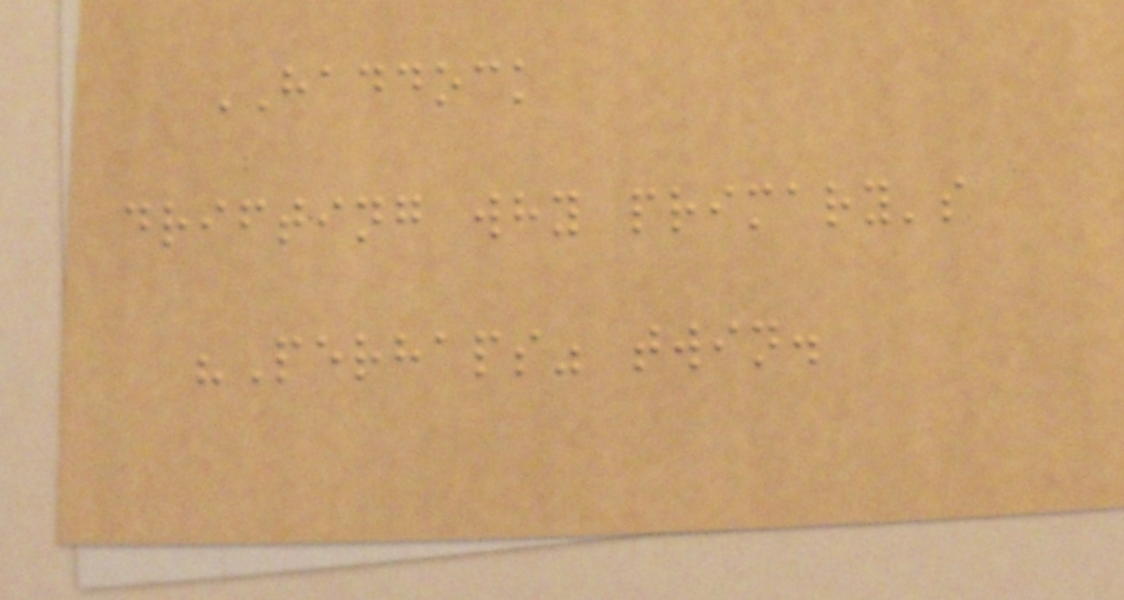HADDOCK
drifting why primary's
"Perhaps" twin.
